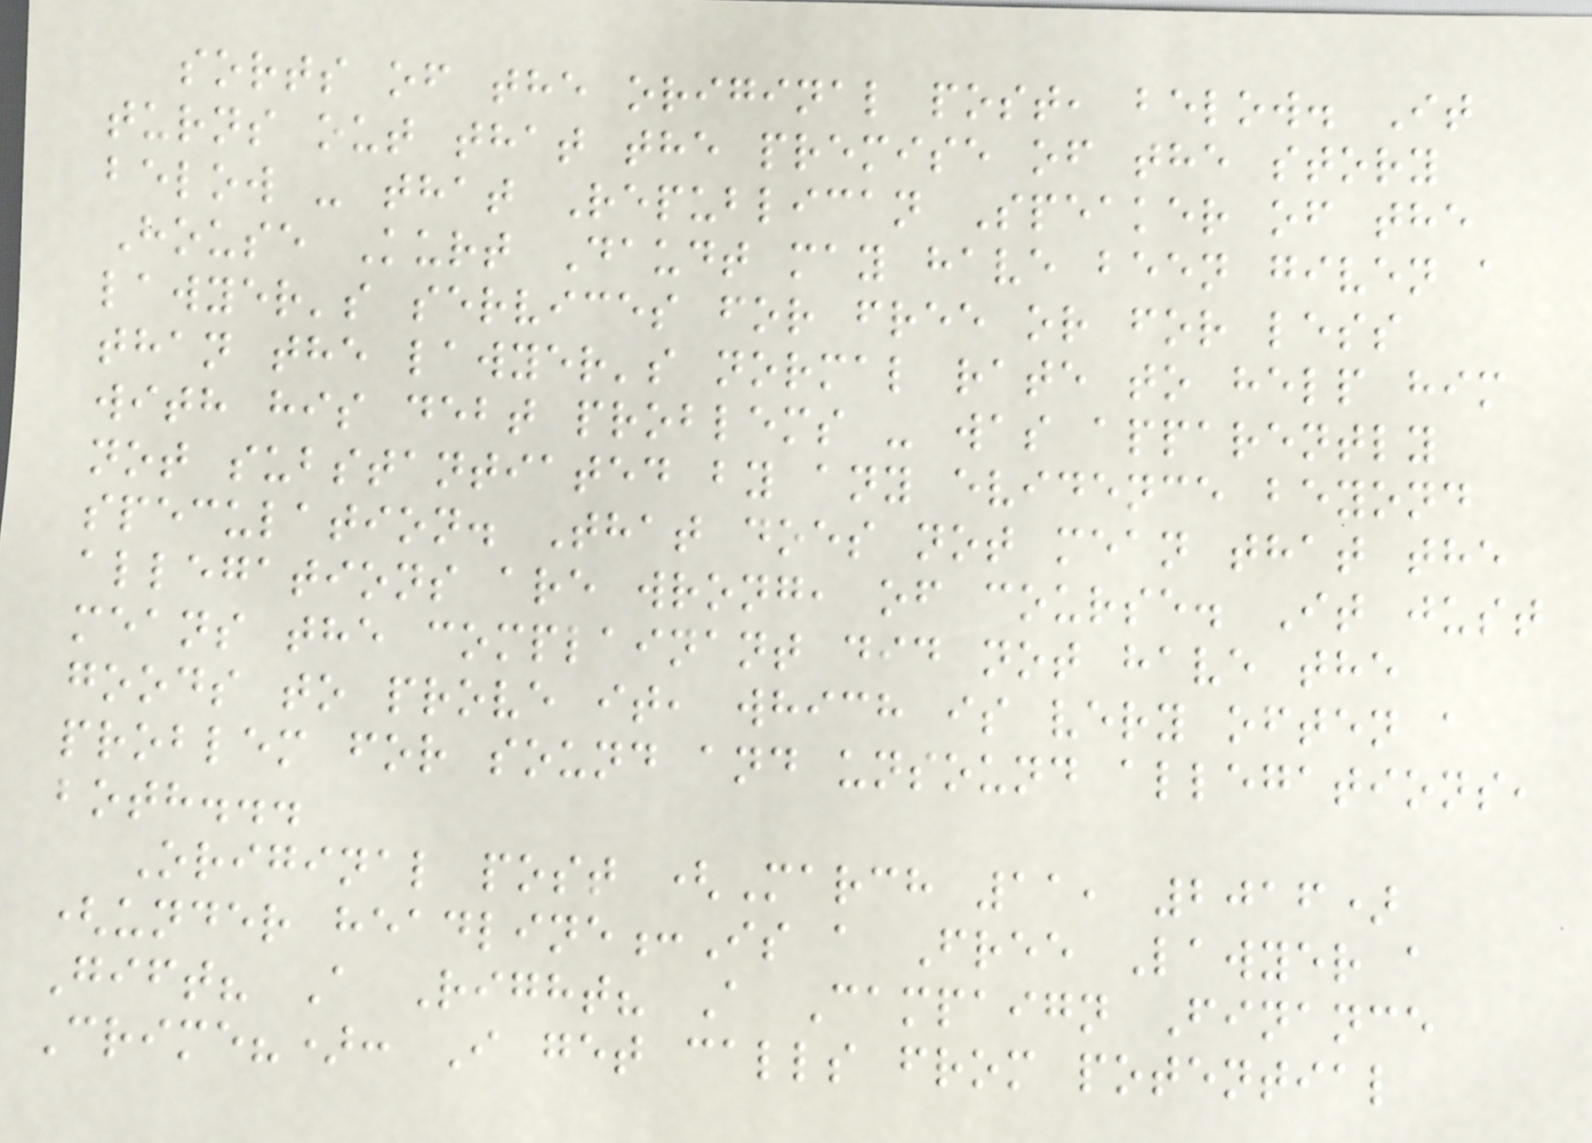sorts of the original post, below. It
turns out that the premise of the story
below - that Republican Speaker of the
House Kurt Daudt may have been given a
lawyer's services for free or for less
than the lawyer's normal rate to help him
with his debt problems - was apparently
not substantiated by any evidence beyond
speculation. That does not mean that the
allegations are wrong, of course. It just
means the complainant did not have the
goods to prove it, which is very often a
problem for sound and unsound allegations,
both...
Original post (March 11, 2016)
(under headline:Is a Free Lawyer a
Gift? A Right? A Campaign Finance
Crime?): I get calls from potential
